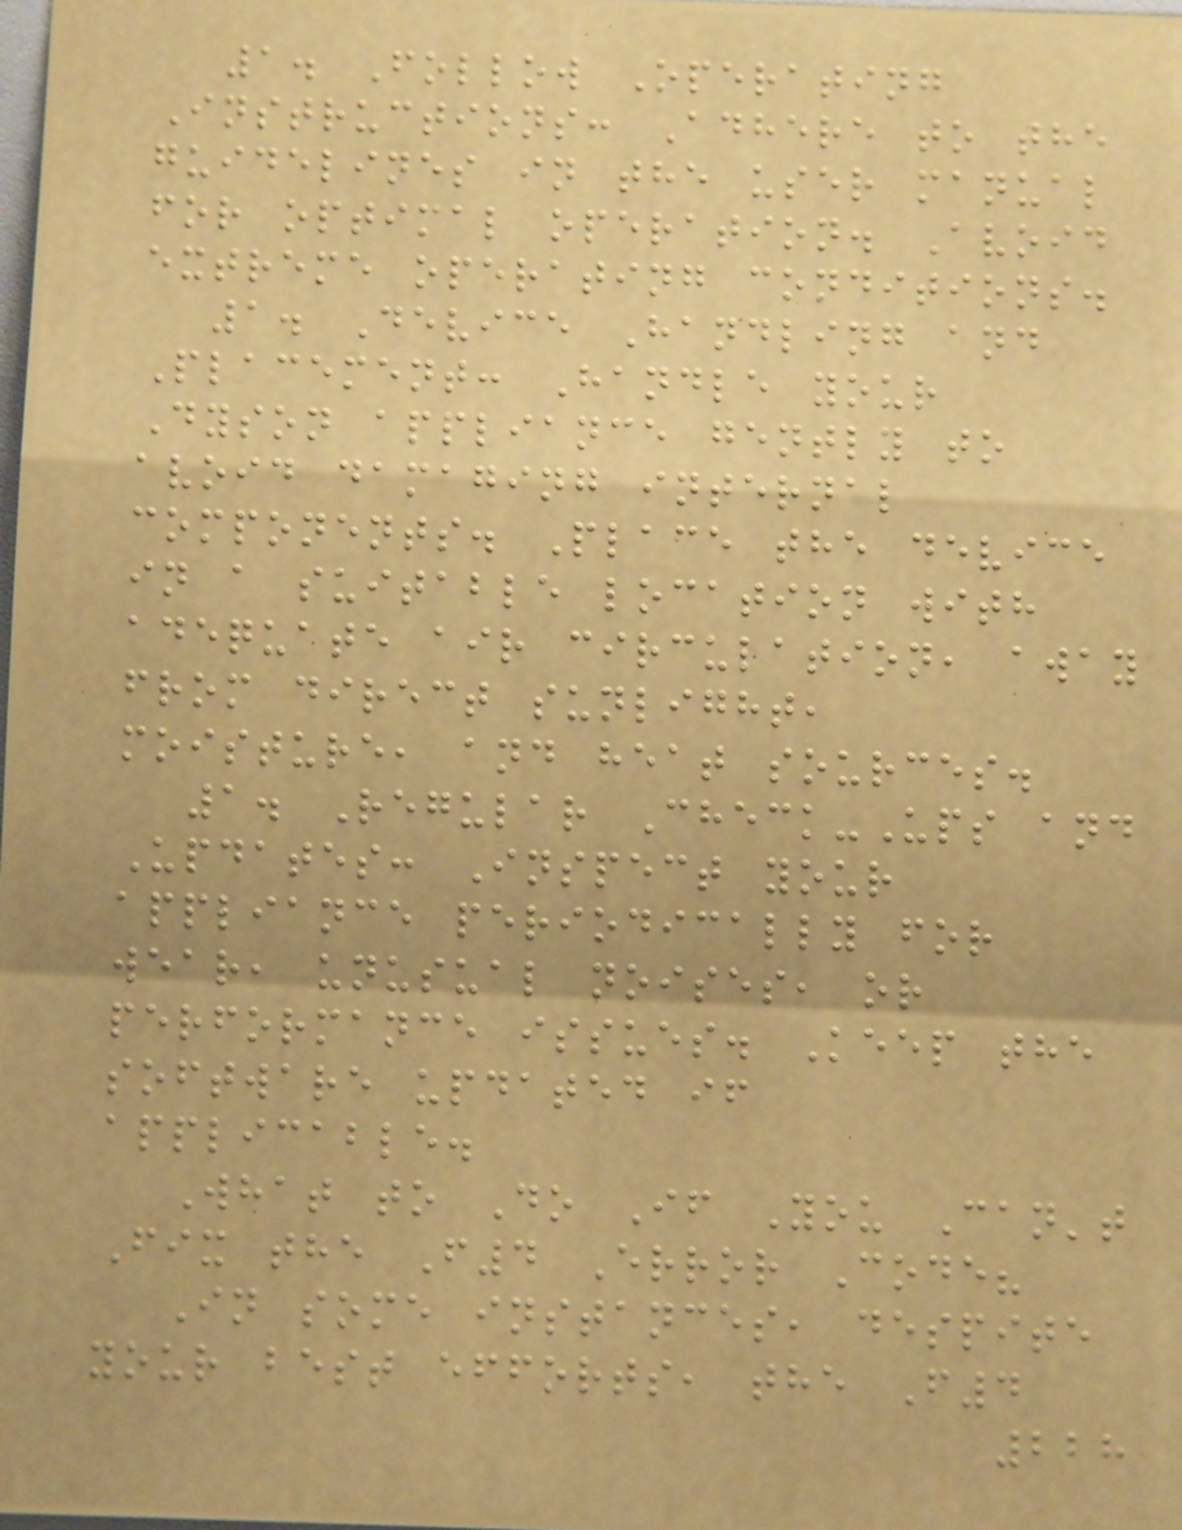1. Follow Operating
Instructions: Adhere to the
guidelines in the user manual
for optimal operation. Avoid
extreme operating conditions.
1. Device Handling and
Placement: Handle your
Dyson appliance gently to
avoid damaging internal
components. Place the device
in a suitable location with
adequate air circulation, away
from direct sunlight,
moisture, and heat sources.
1. Regular Check-Ups and
Updates: Inspect your
appliance periodically for
wear, unusual noises, or
performance issues. Keep the
software updated if
applicable.
What to Do If You Can't
Fix the F4 Error Code?
In some instances, despite
your best efforts, the F4
228
